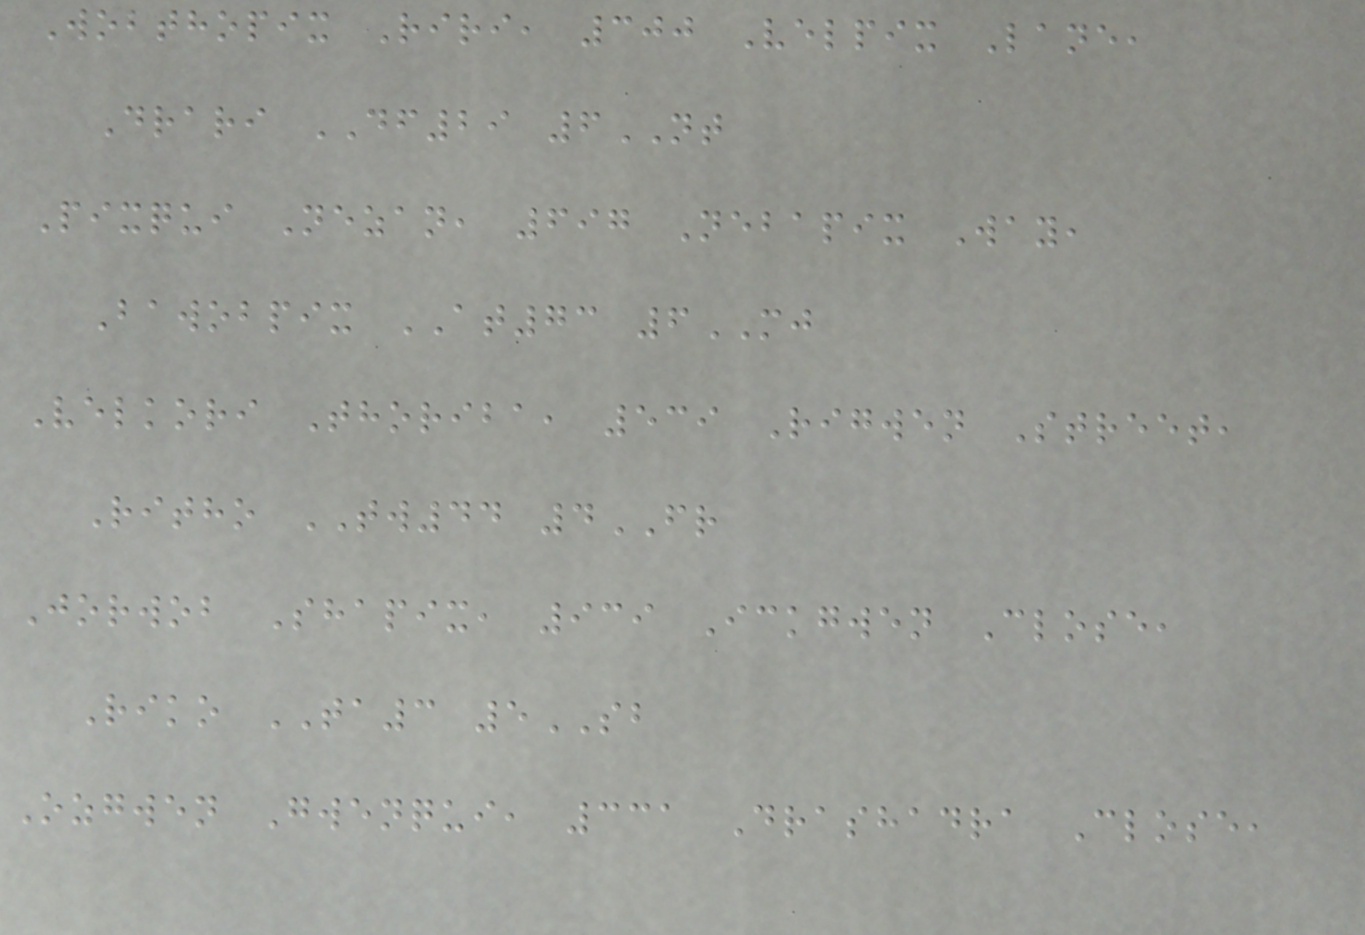Wobthopix Riri, 300 Velpix Lane,
Drari DF29 6NT
Pixqui Nezan, 697 Nebapix Way,
Bawobpix AT73 6MJ
Velkori Thoriba, 539 Rigwen Street,
Ritho TW44 4FR
Jorwob Shapix, 939 Ickgwen Close,
Riko TA3 5SB
Ozgwen Gwenqui, 331 Drashadra Close,
